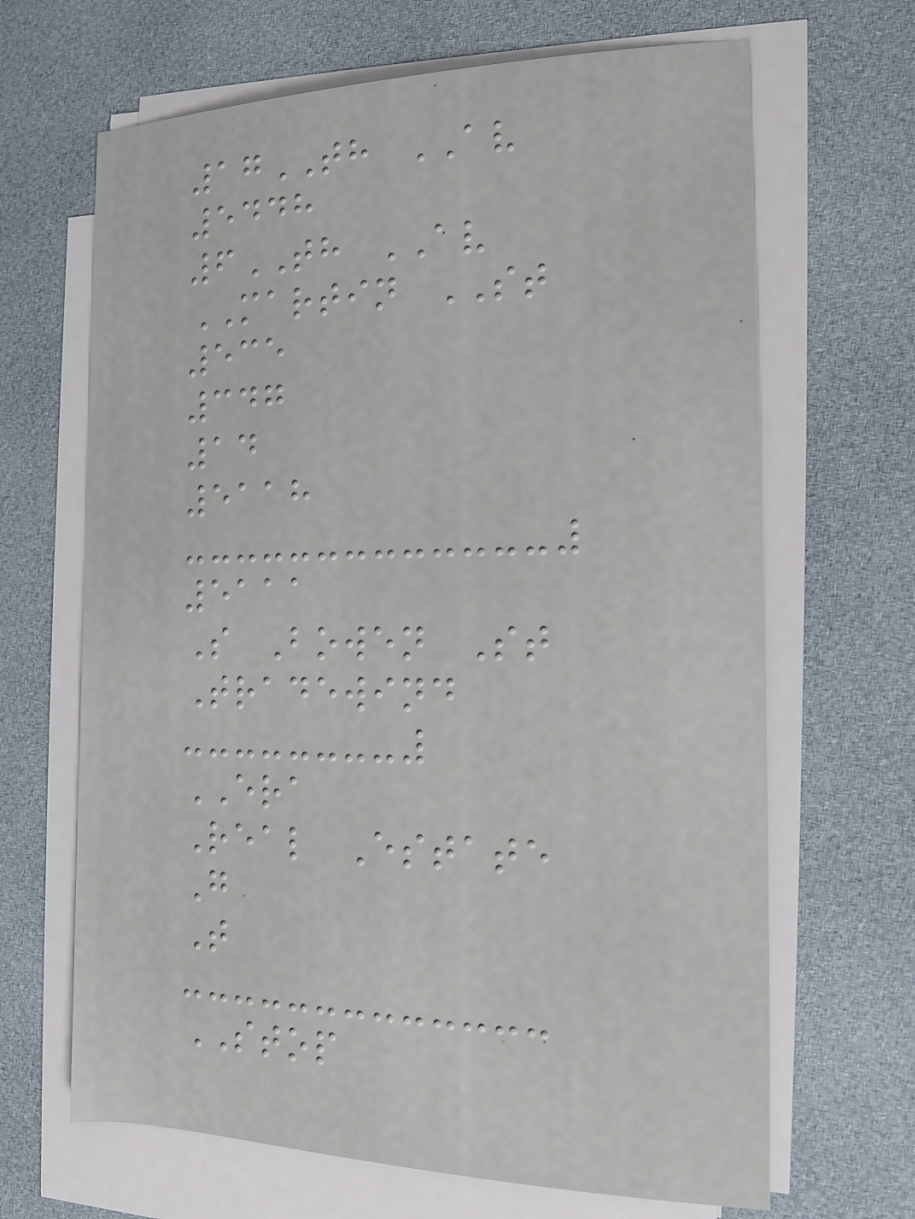17TH AV
5448
6TH AV
MARTIN ST
535
347
14
5118
5111
S Bowen St
Tradewind
ERA
Real Estate
G
T
STOP
